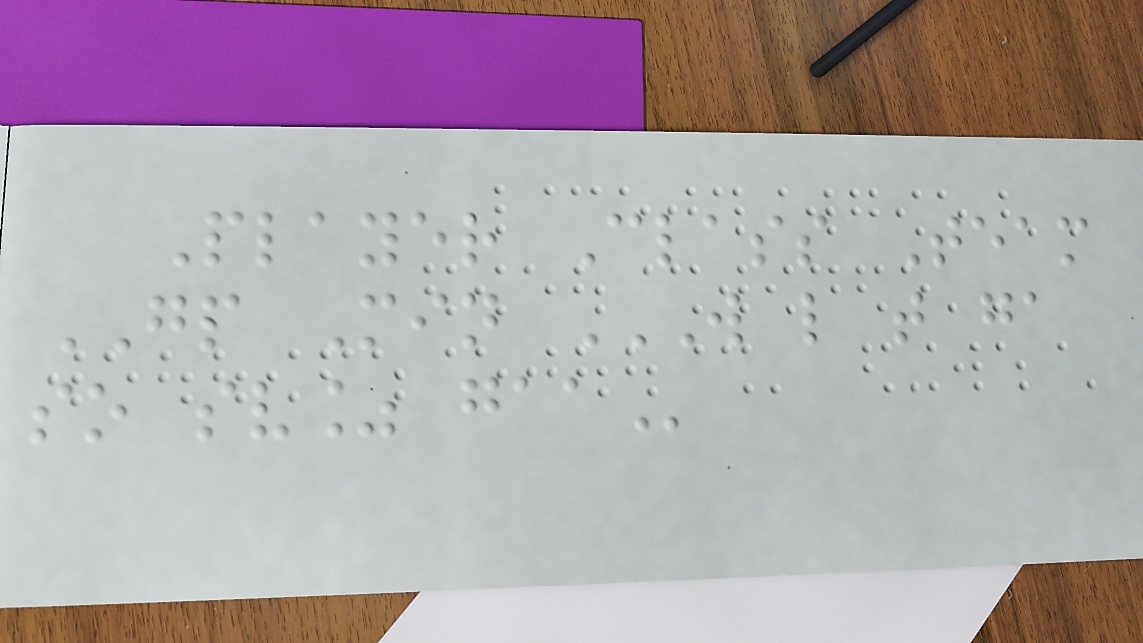Player Class Team
GP Min W L T GA
SO SV% GAA
